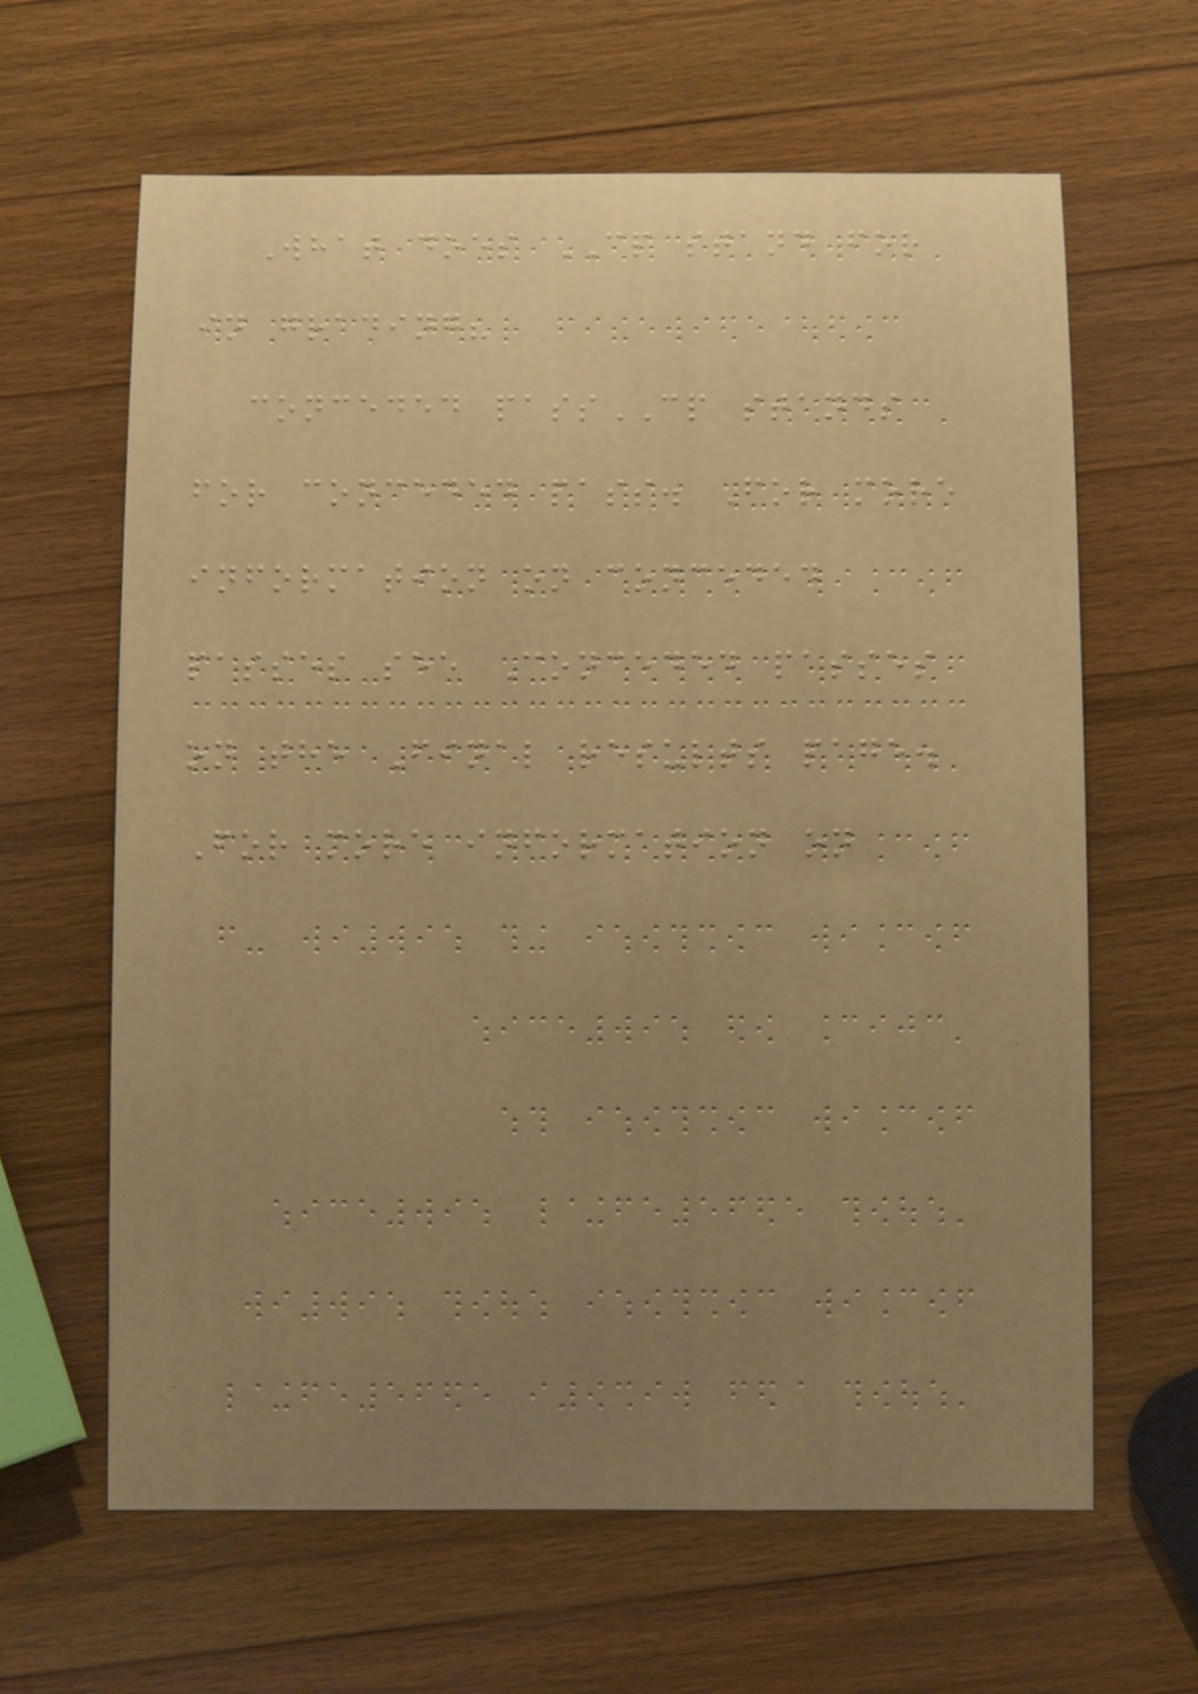What does CP stand for
in grading?
conceded passCP stands
for conceded pass. For more
information on conceded
passes see Conceded passes
on the Final results page.
For more information on
